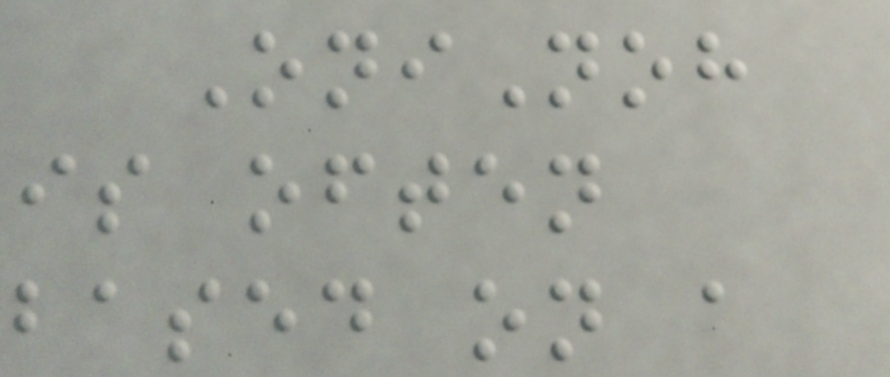OniNoh
is often
based on a
